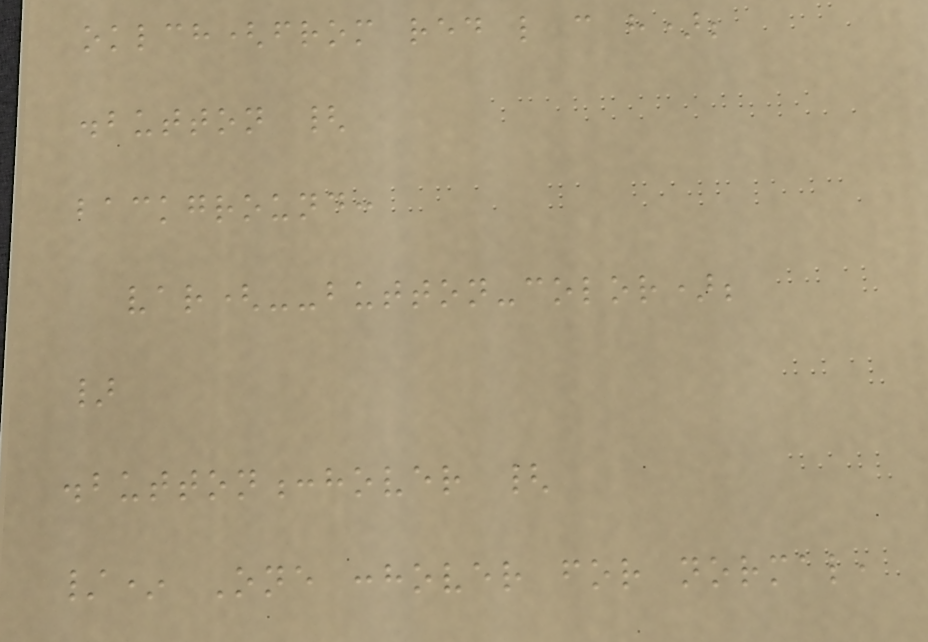oklch(from red l c h);
.button {
background:
var(--button-color);
}
.button:hover {
/* One :hover for normal,
